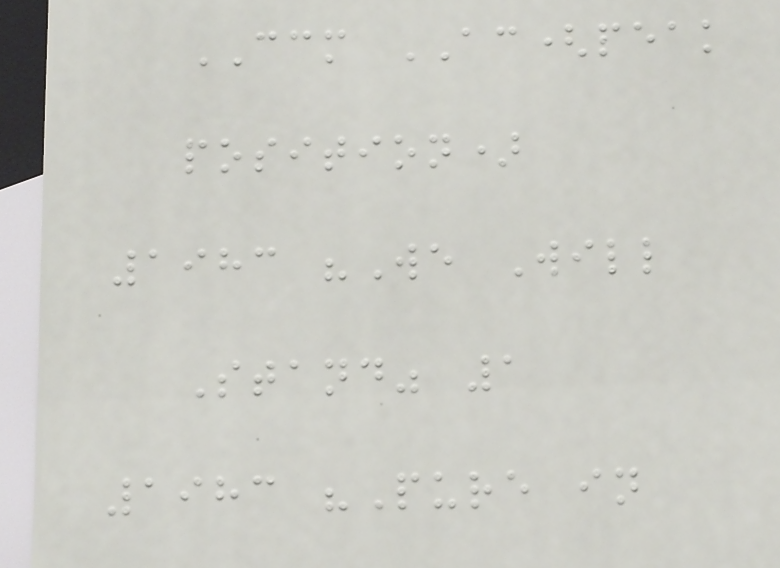CCM AC(peak
position)
1983 "We Will
Stand" 1
1983 "Pure in
